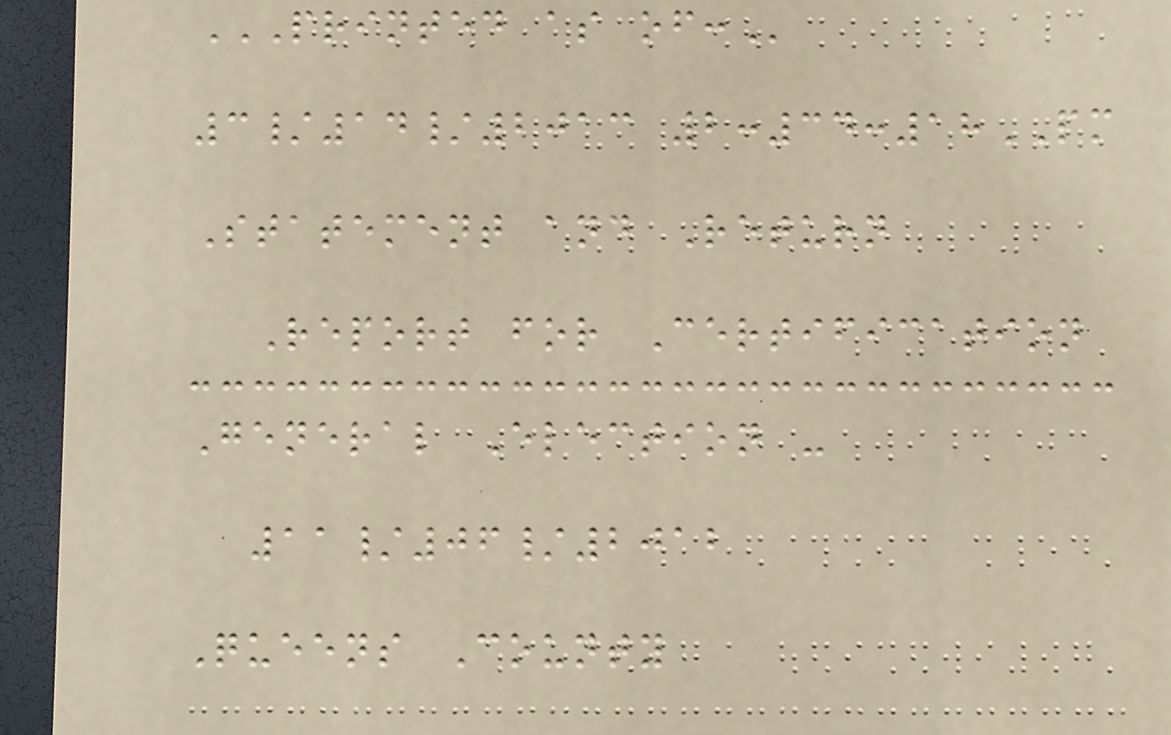PRINTED AS OF:
3/14/2013 2:34:18PM
Statement and Return
Report for Certification
General Election -
11/06/2012
Queens County
